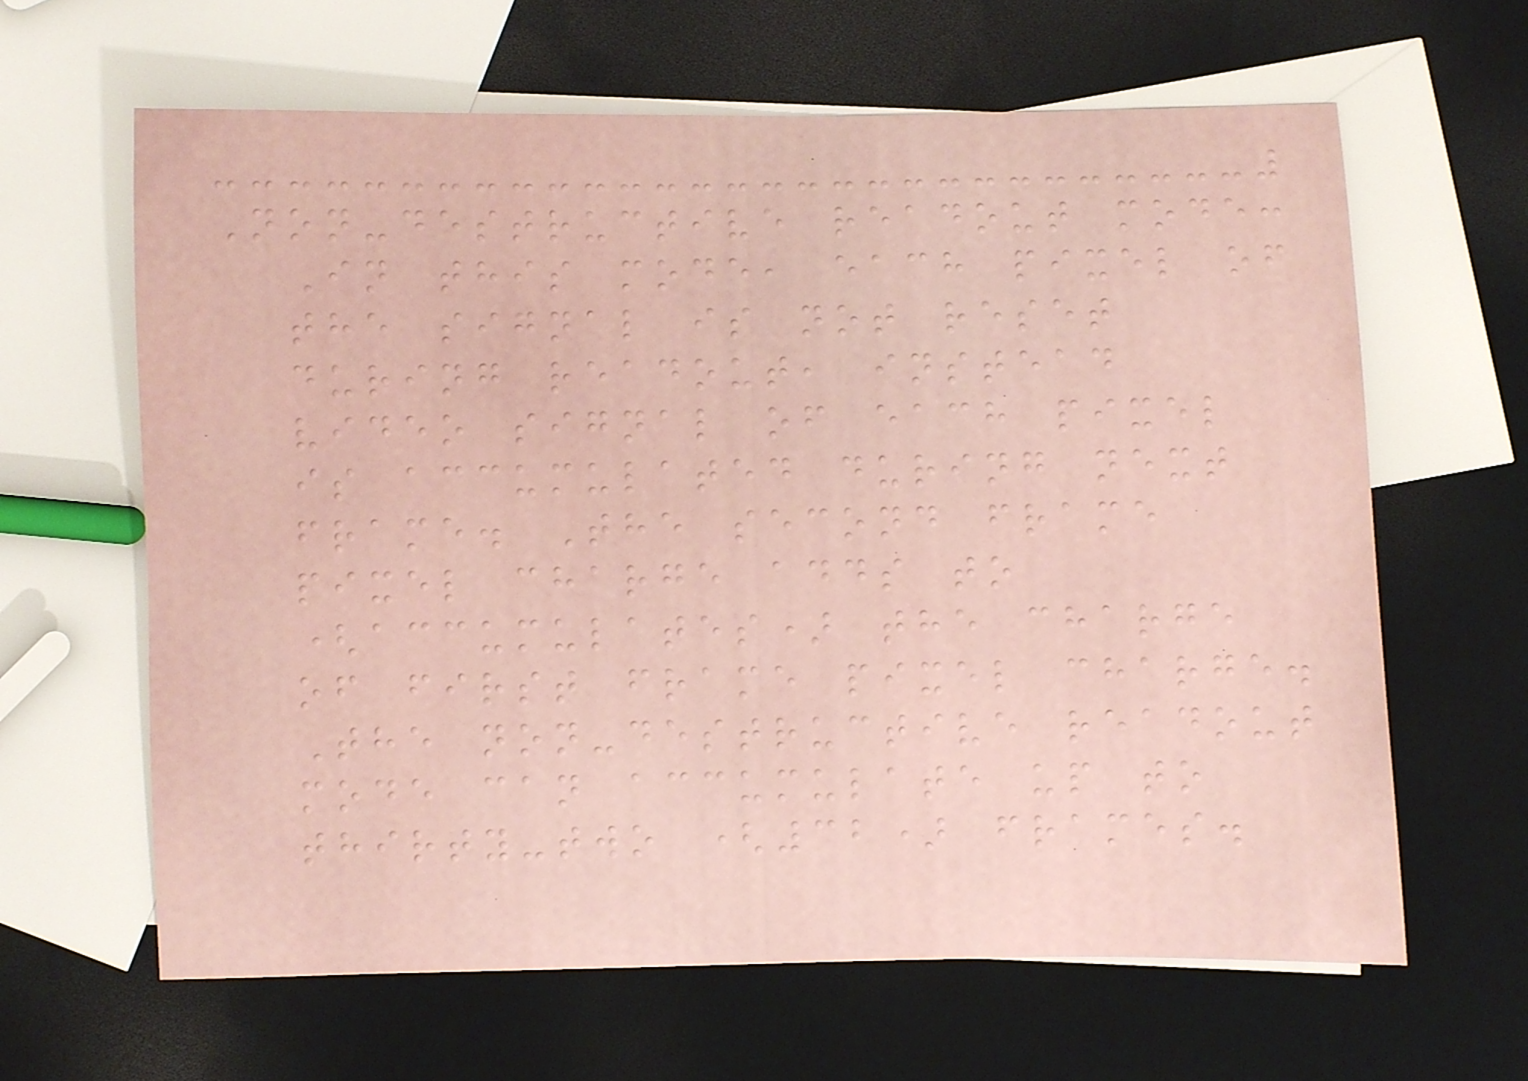Non-destructive readout mode:
In this mode, each pixel of
the signal is not reset
during readout, instead
video signal of each pixel
is accumulated during next
frame. The second frame
pixel charge adds to
(accumulates) the charge
of first frame pixel charge.
The non-destructive readout
mode can accumulate up to
thirty-two (32) frames.
